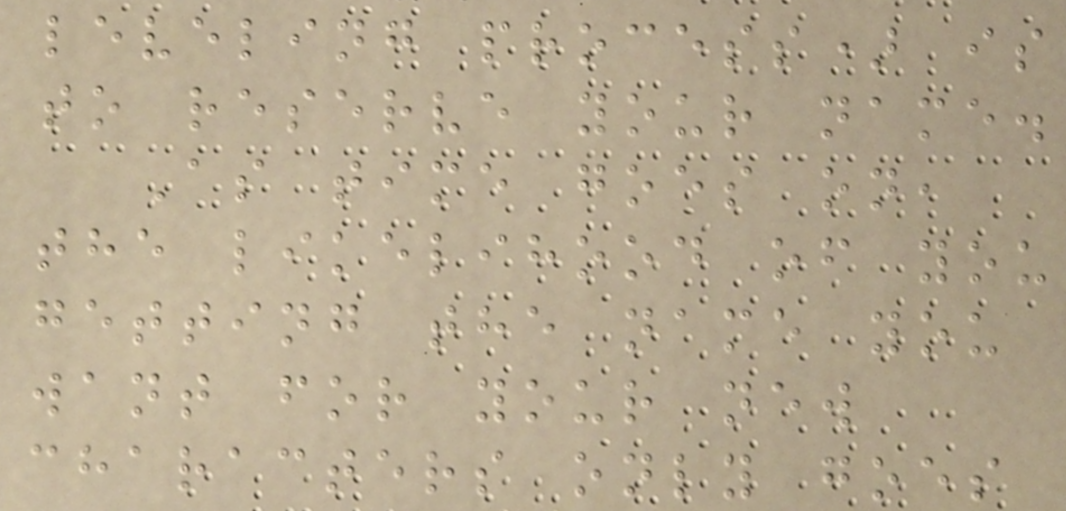leveling process) is
to reserve your name.
As time goes on,
the likelihood of you
getting the name you
want for your new
characters only goes
